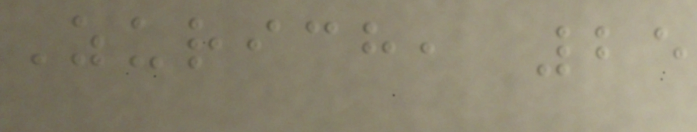Zurich, 25
